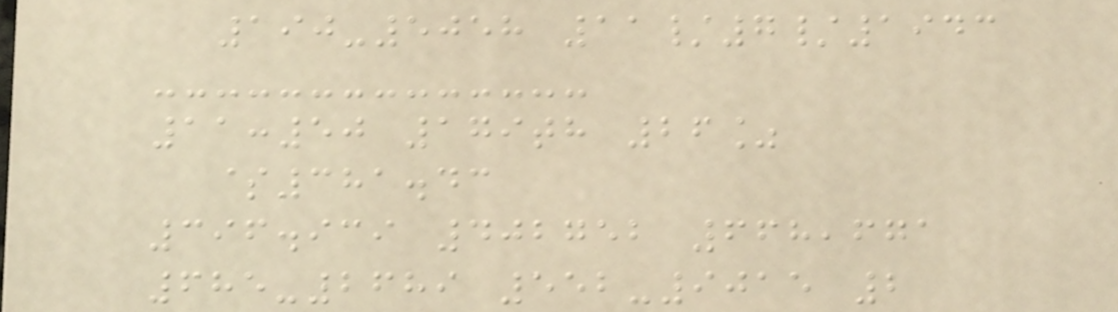190-5058 11/7/1943
11:50 179th 26%
$381.43
396.939 402752 668,671
685-2689 552-9015 2
